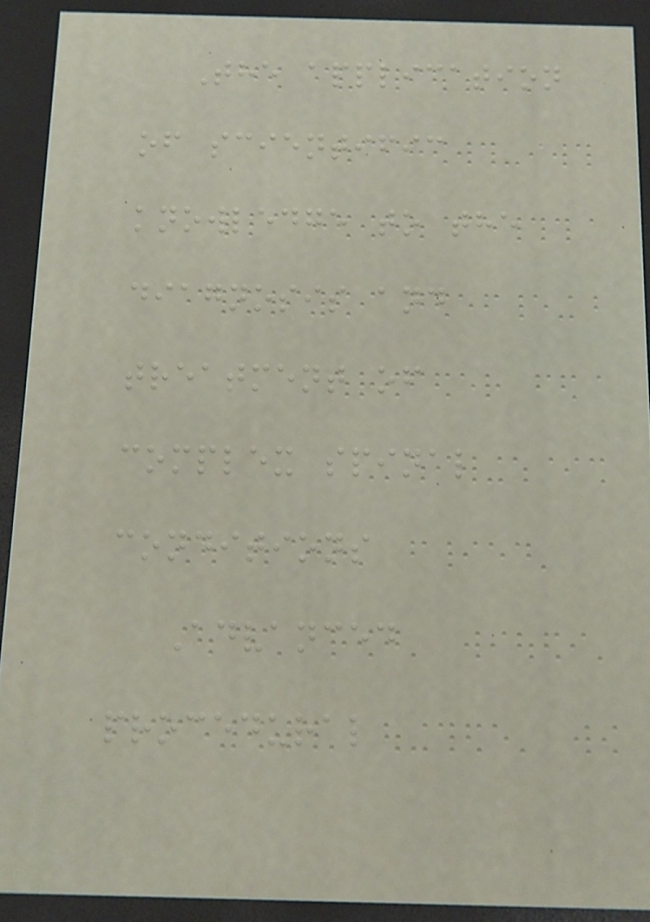The application
of scientific
knowledge to the
diagnosis and
treatment of
complex spinal
conditions
Advanced
procedural
